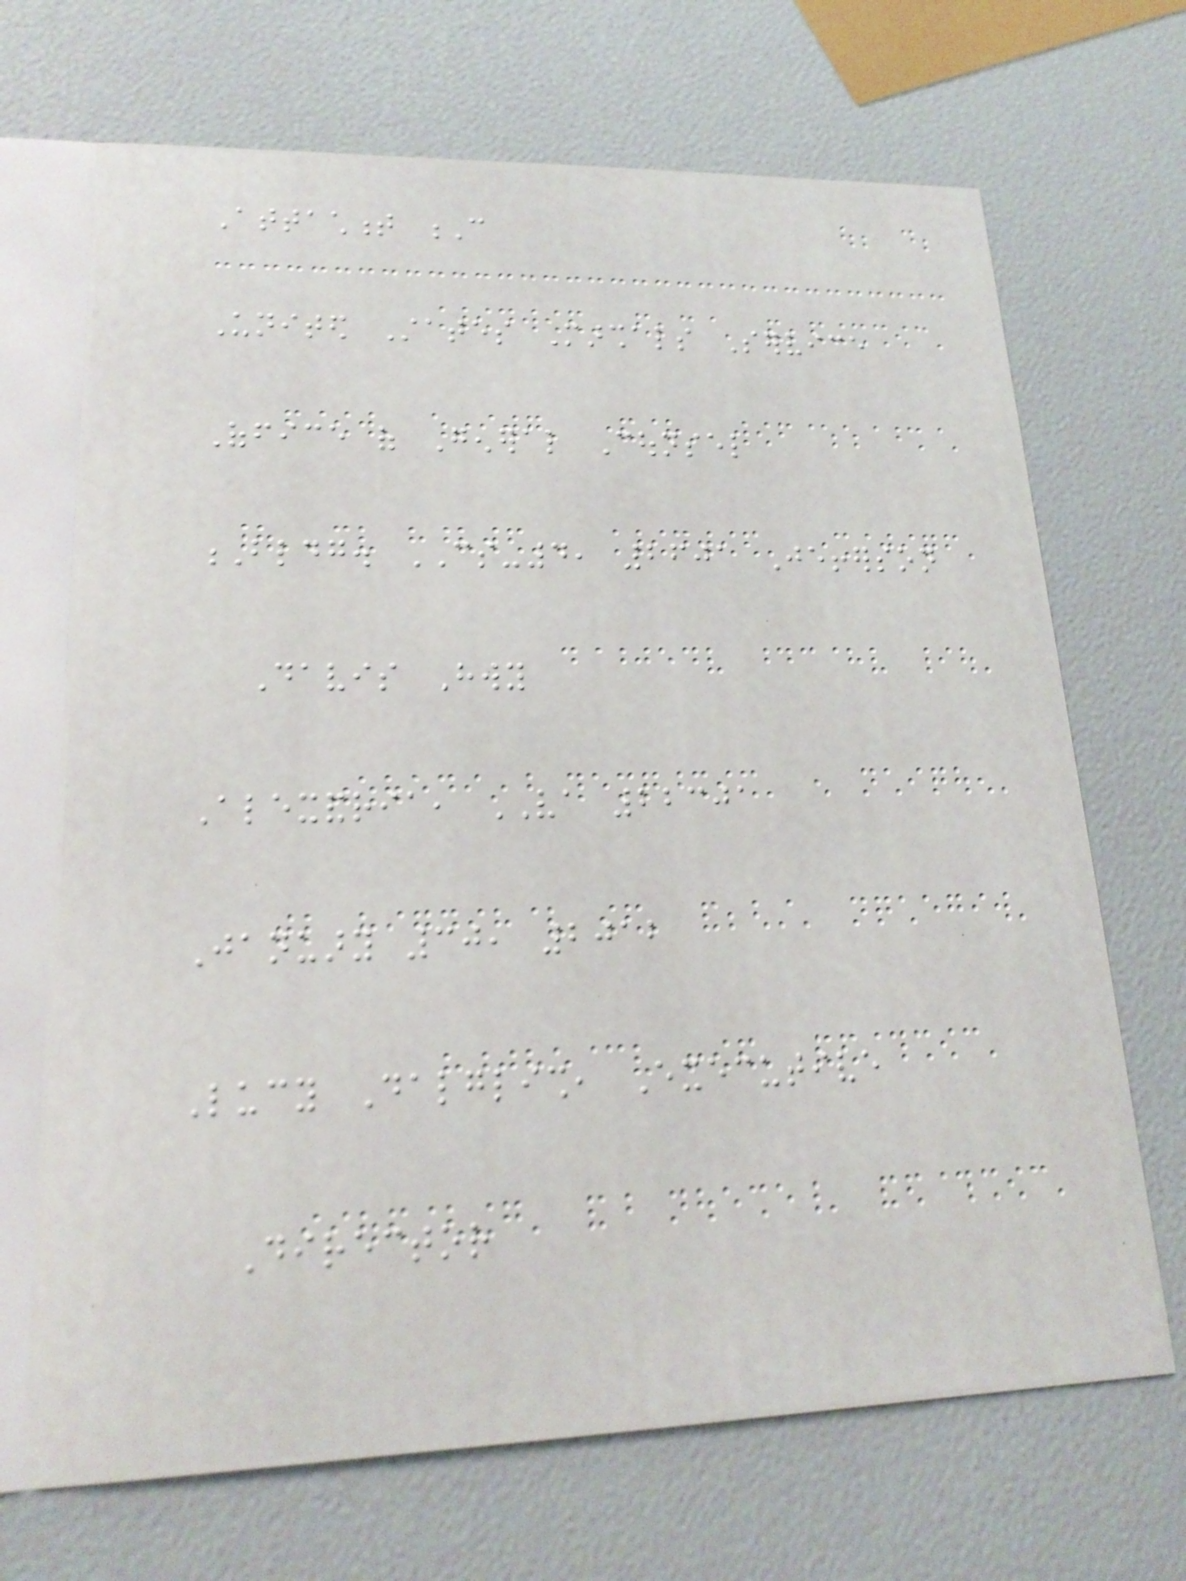Attachment C
United States Marshals Service
Office of General Counsel
Bldg. CS-4, 2601 Jefferson
Davis Hwy
Alexandria, VA 22301
January 30, 2012
Lucy Dalglish, Executive
Director
